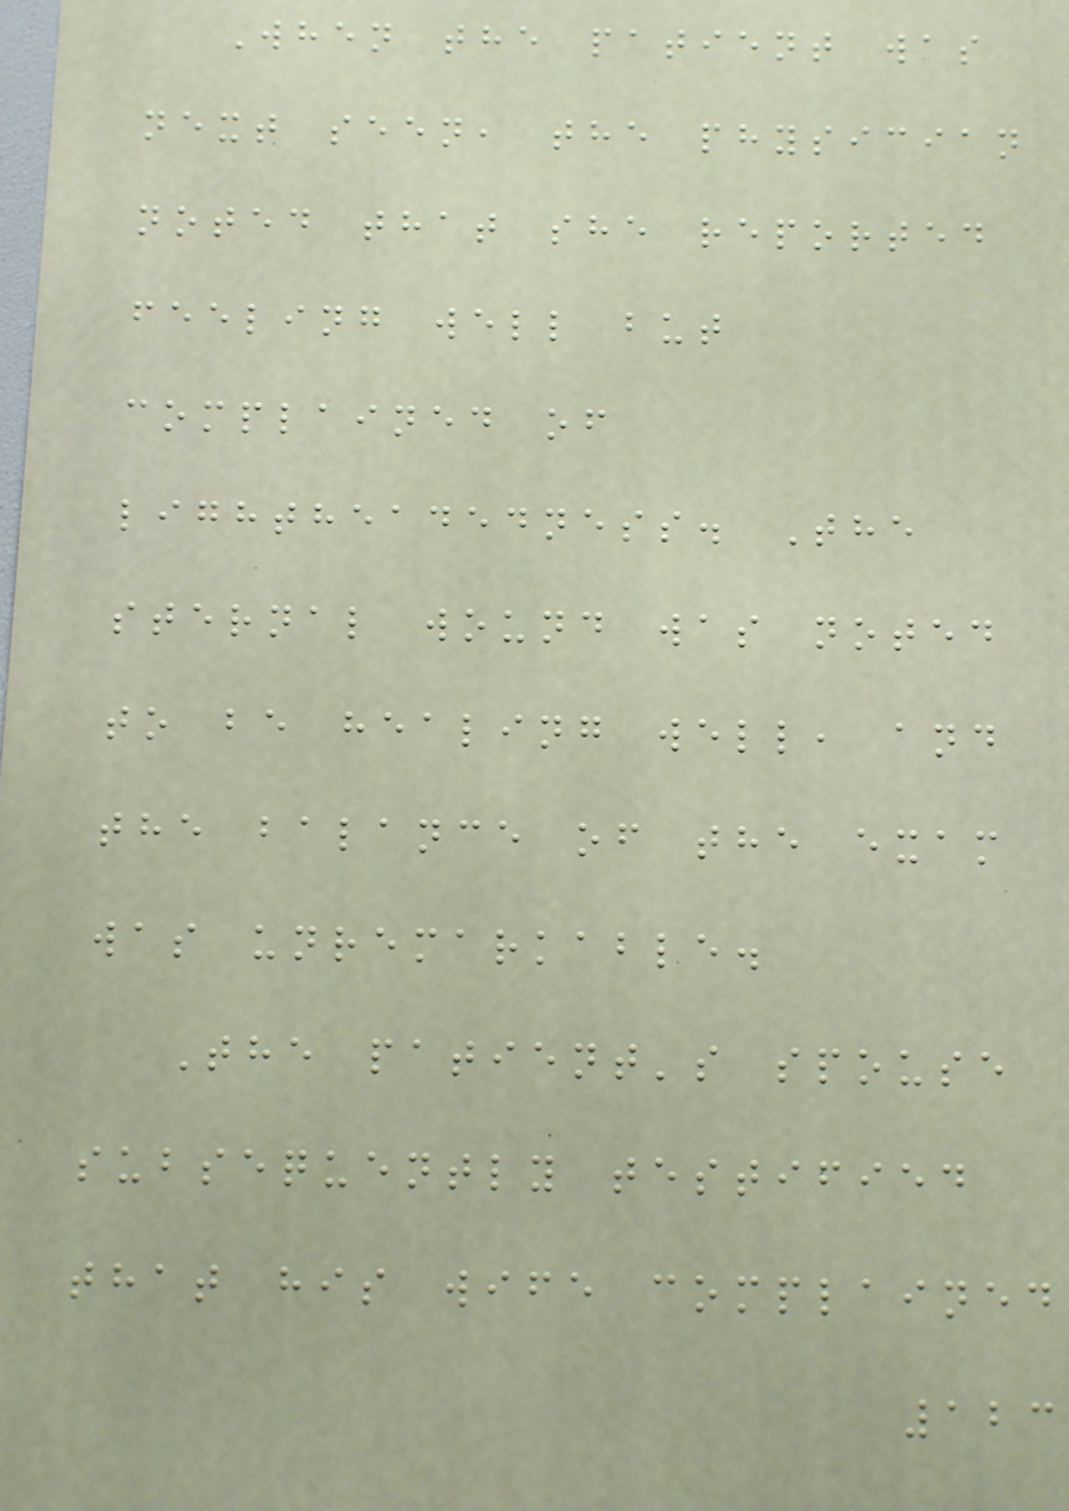When the patient was
next seen, the physician
noted that she reported
feeling well but
complained of
lightheadedness. The
sternal wound was noted
to be healing well, and
the balance of the exam
was unremarkable.
The patient's spouse
subsequently testified
that his wife complained
123
